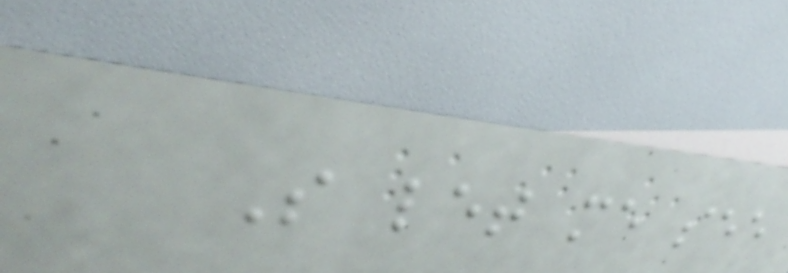So let me see
